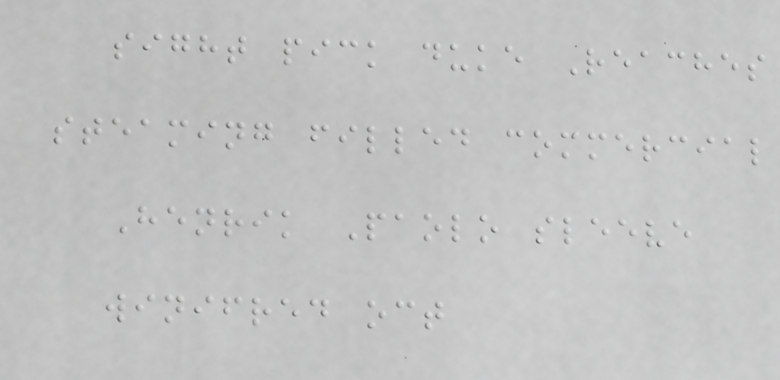sight pick duke Reaches
steaming filled commercial
Henrik Paolo sleeve
winifred oct
